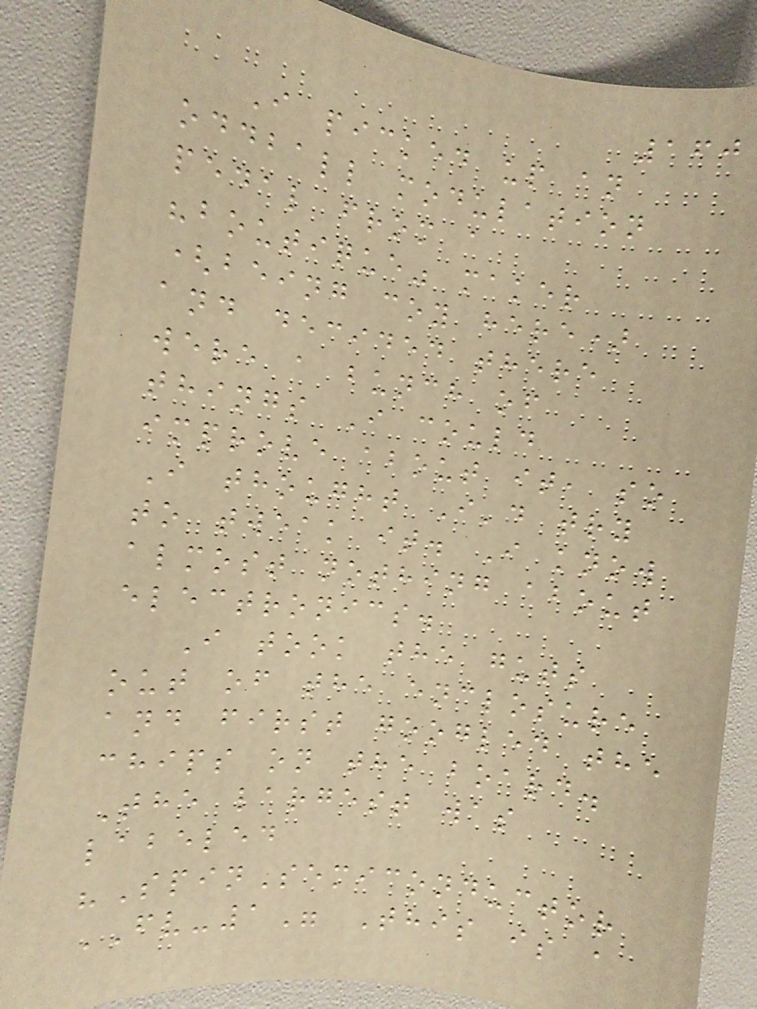160
I picked up an
oddball modulation
pedal from a
"boutique" maker
(being coy here)
and decided there
were a bunch of
things I could
improve about it, so
I thought I'd try
to tweak it. I know
almost nothing about
electronics.
I took the guts
out of the enclosure
and first googled the
chips on the board.
The largest was
labeled
"SpinSemiconductor
FV-1" This is a
